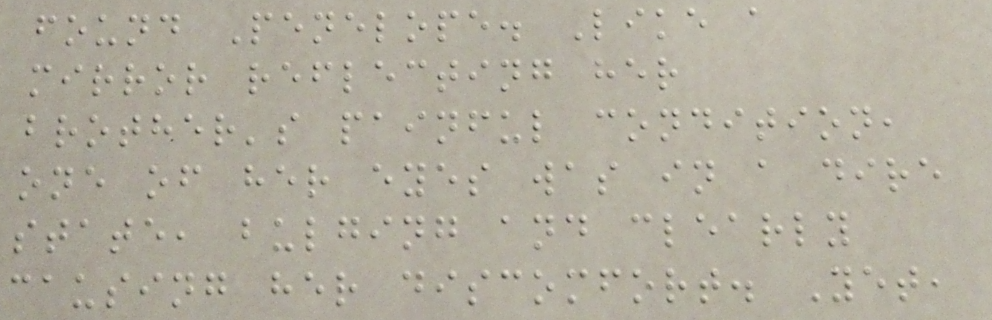found Penelope. Like a
mirror reflecting her
brother's painful condition,
one of her eyes was in a dire
state, bulging and clearly
causing her discomfort. Yet,
